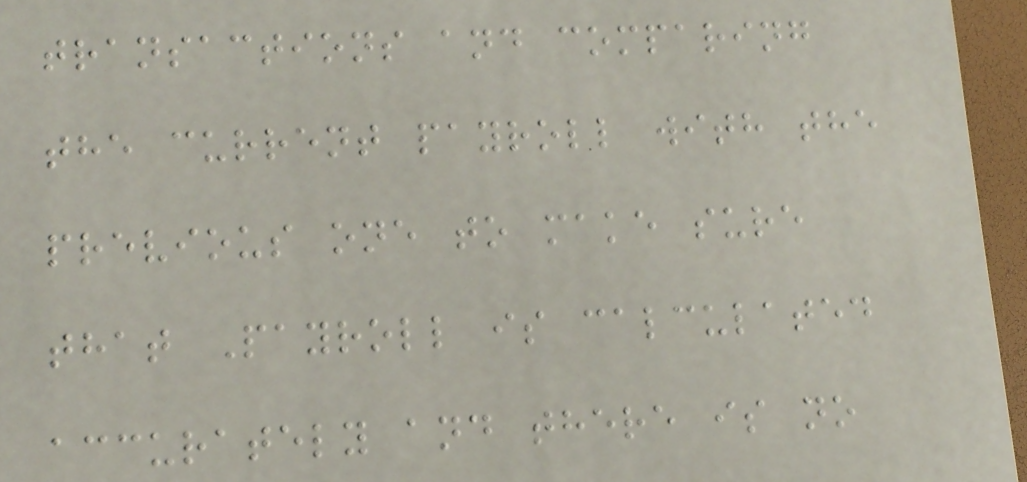transactions and comparing
the current payroll with the
previous one to make sure
that Payroll is calculated
accurately and there is no
